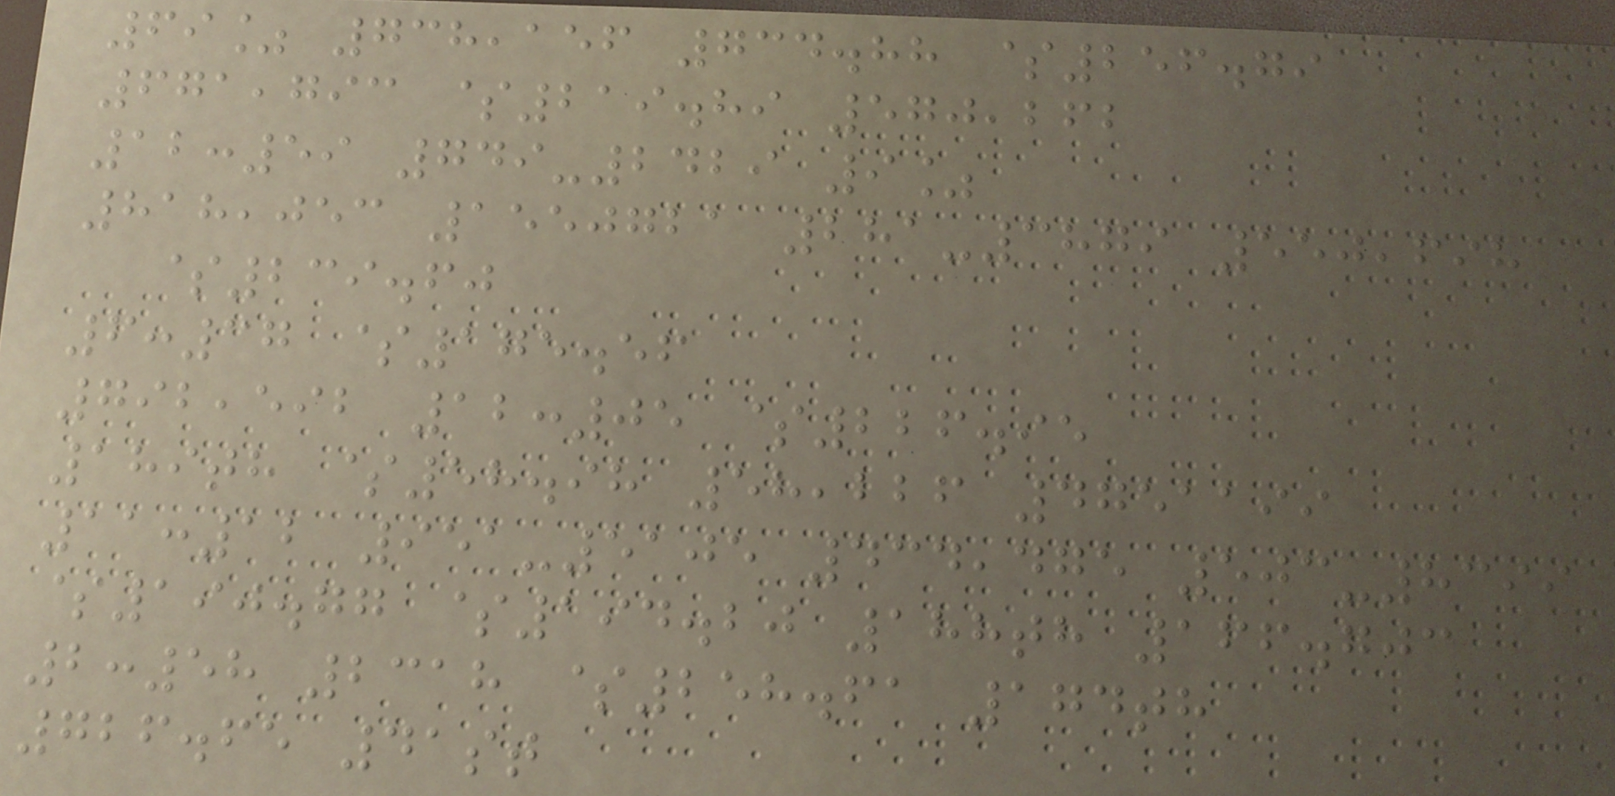69% 738,156 734.88 $256.79
671,793 $219.89 570,262
12:59 749-2429 9%
818,053 1550721 281-3879 550,698
$239.60
6:37 $175.56
792,592 12:05 $226.95
189th $58.98 58,226 4751199
11:12 951-5105 434,475 503-8399
$190.77 $194.20 188th 166.703
2:58 2318 $258.61 174th
726.65 41st
